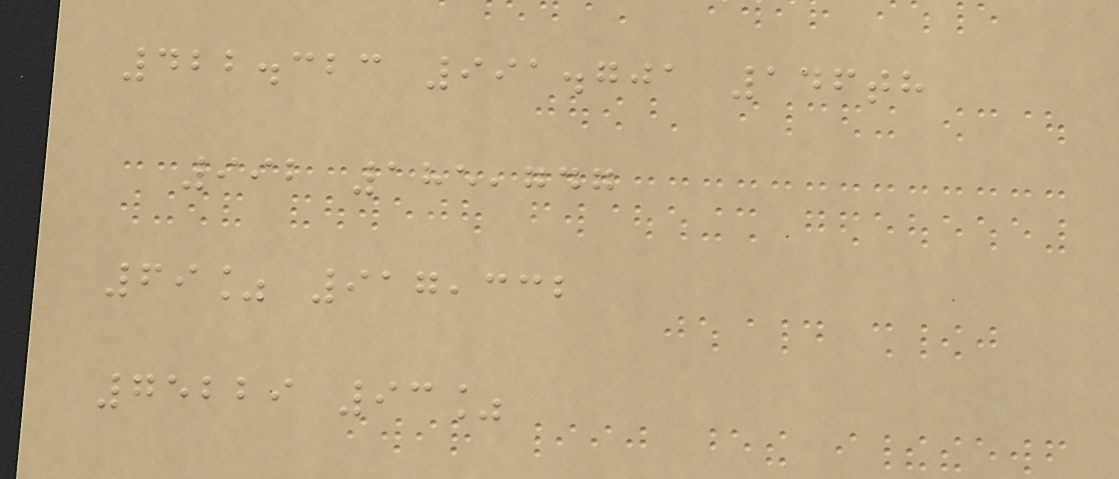422.323 991.701 146th
992 185,747
69% 917,332
75229 93%
